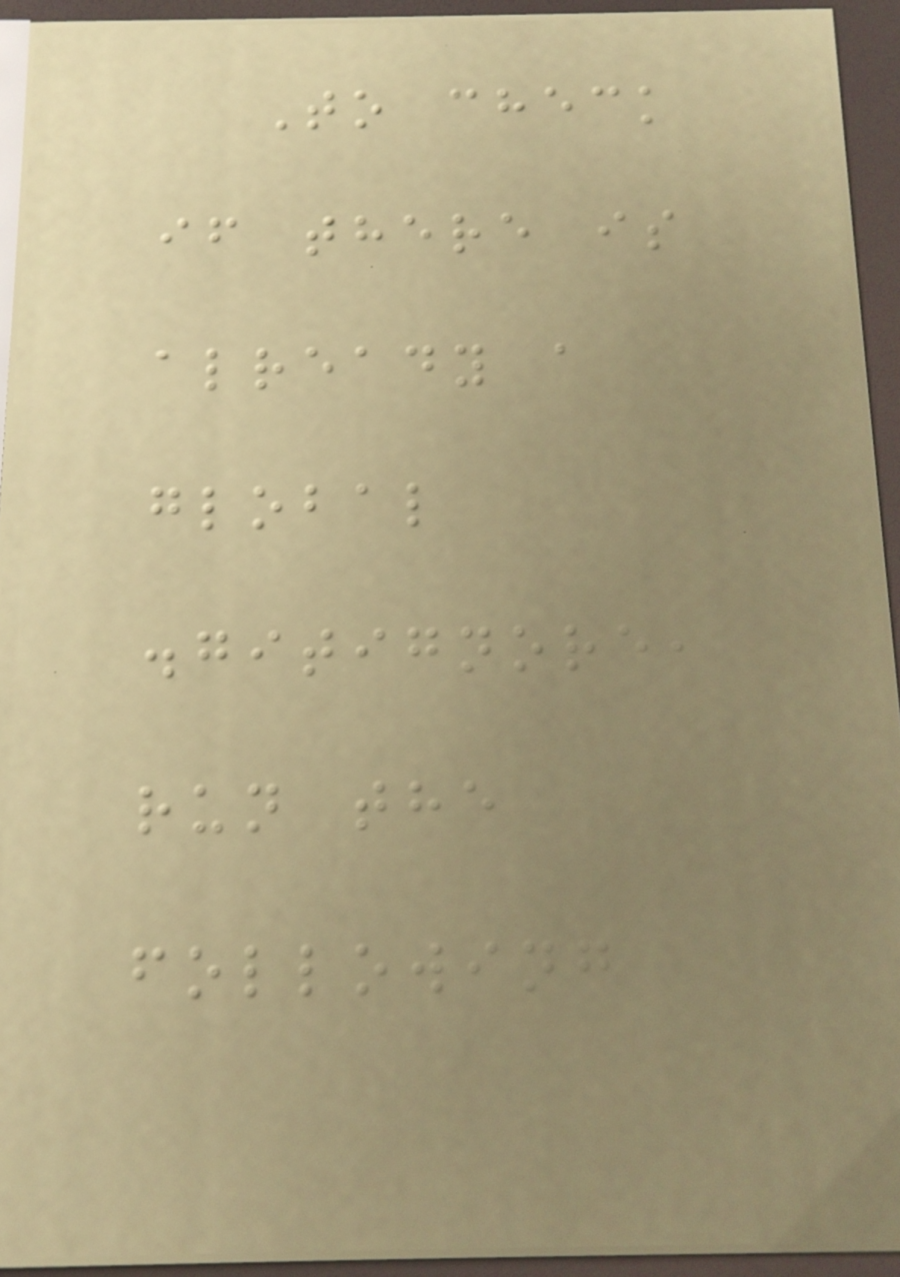To check
if there is
already a
global
.gitignore,
run the
following
